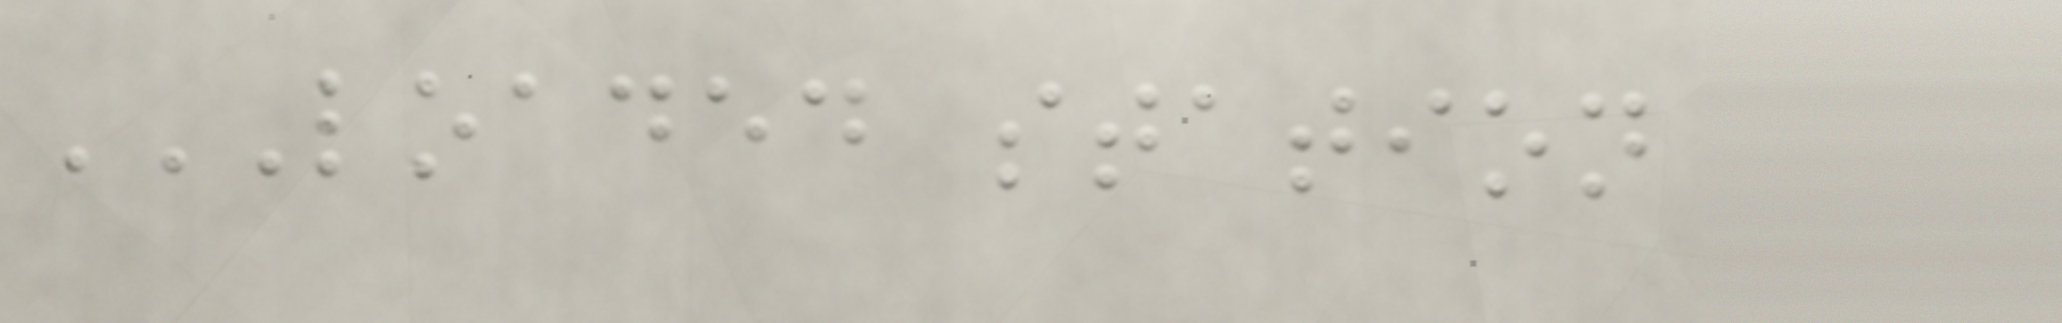LOADED STATION
